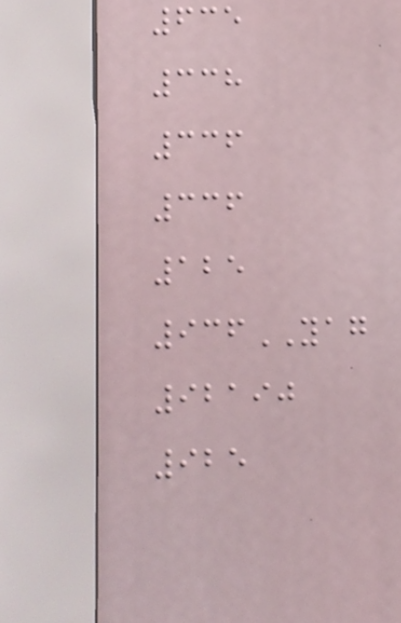635
338
336
336
125
936YAG
92190
925
